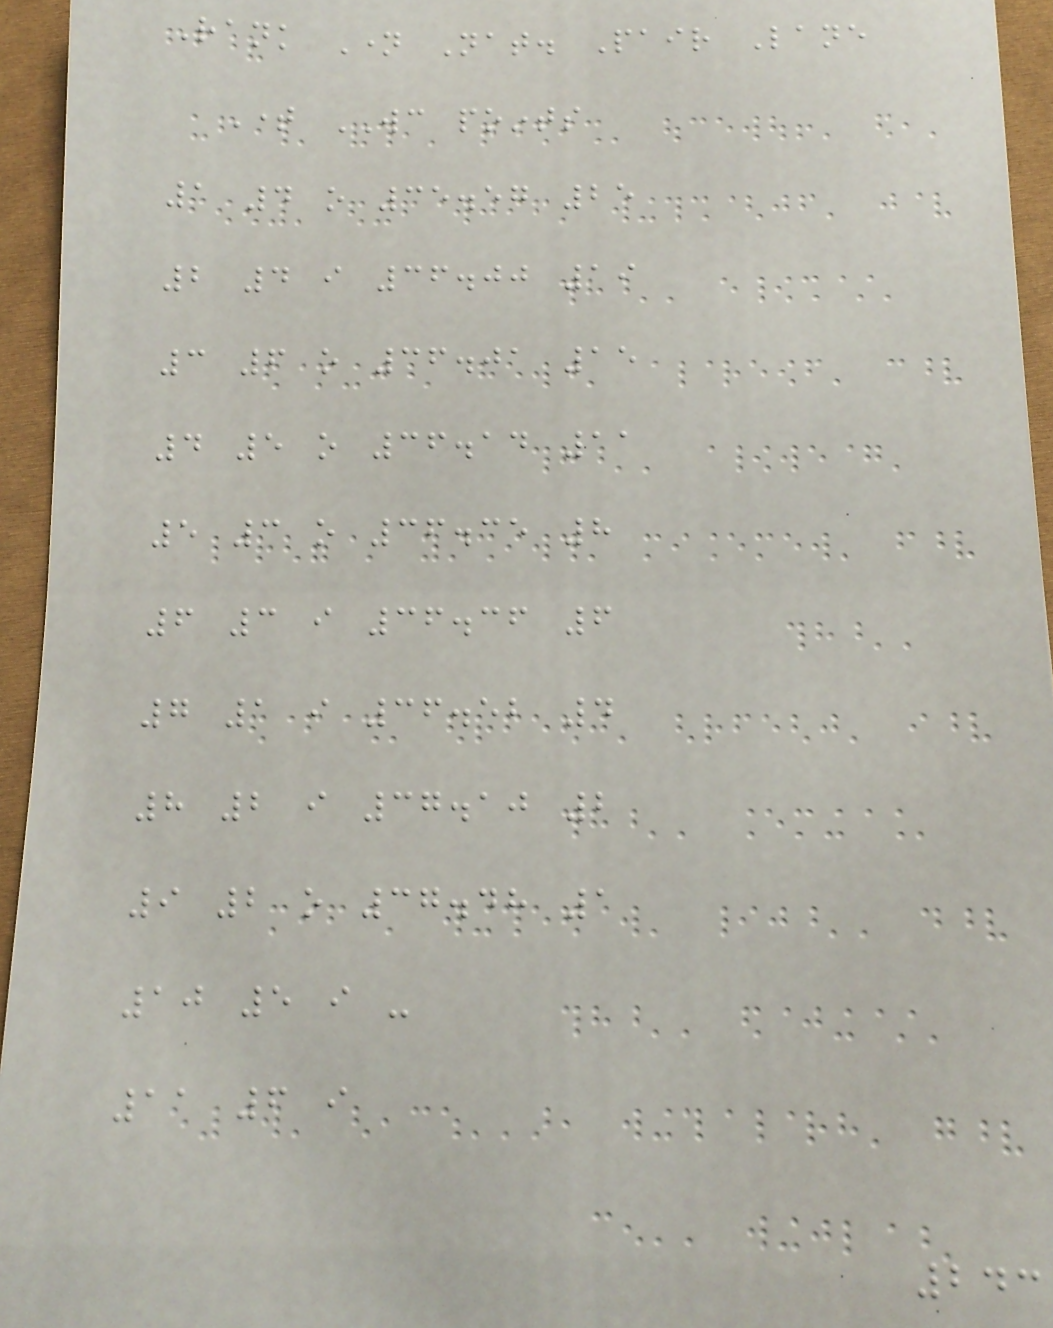Rank Name Nat. Pair Lane
Time WC points
1 4 o 35.57 25
2 4 i 36.00 19
3 6 o 36.01 15
4 5 o 36.14 11
5 3 o 36.35 8
6 3 i 36.36 6
7 1 i 36.52 4
8 2 i 37.10 2
9 2 o 37.48 1
10 5 i -
11 6 i
243
